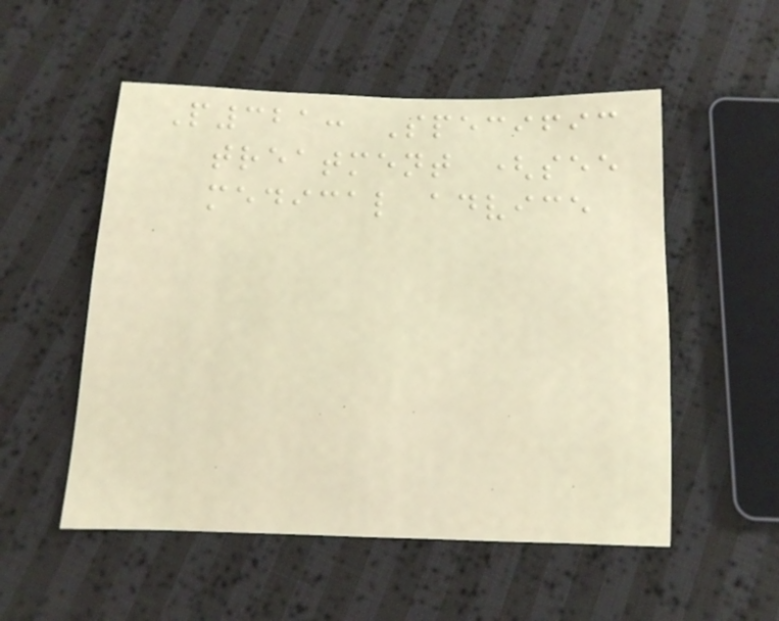P321: Specific
treatment (see
medical advice
